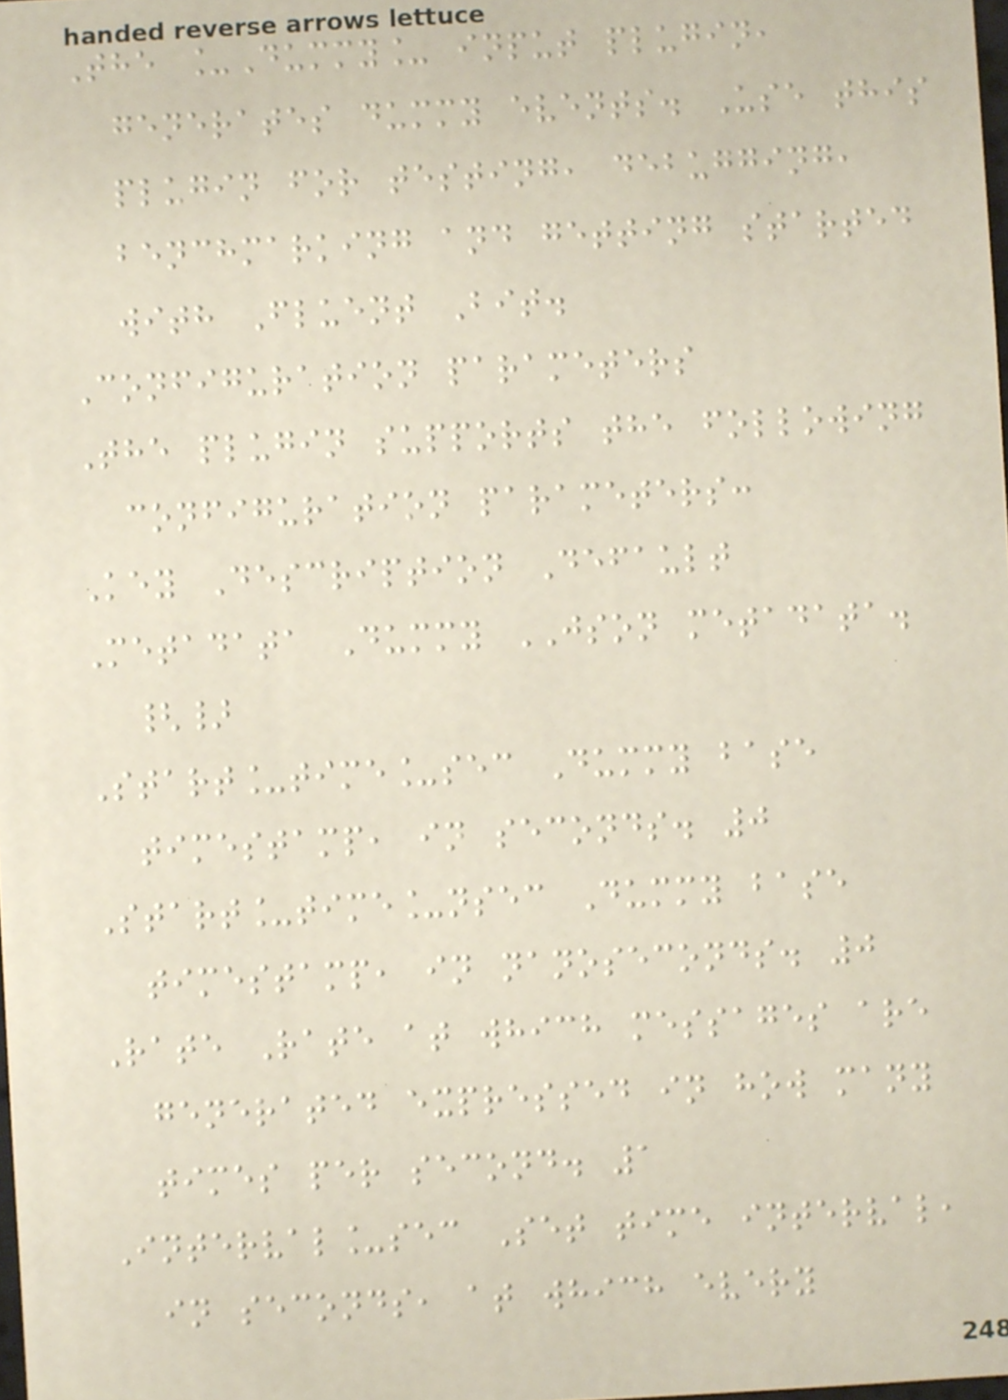The _Dummy_ input plugin,
generates dummy events. Use this
plugin for testing, debugging,
benchmarking and getting started
with Fluent Bit.
Configuration parameters
The plugin supports the following
configuration parameters:
Key Description Default
Metadata Dummy JSON metadata.
{}
Start_time_sec Dummy base
timestamp, in seconds. 0
Start_time_nsec Dummy base
timestamp, in nanoseconds. 0
Rate Rate at which messages are
generated expressed in how many
times per second. 1
Interval_sec Set time interval,
in seconds, at which every
